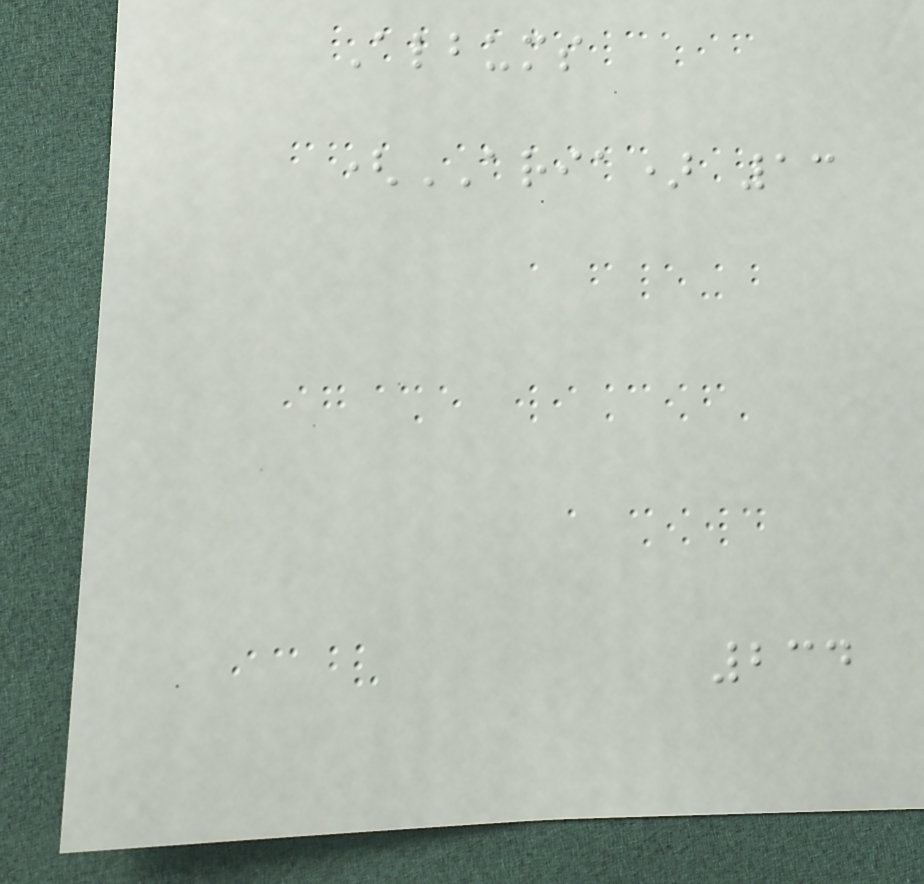Albums
(ARIA) 13
234
